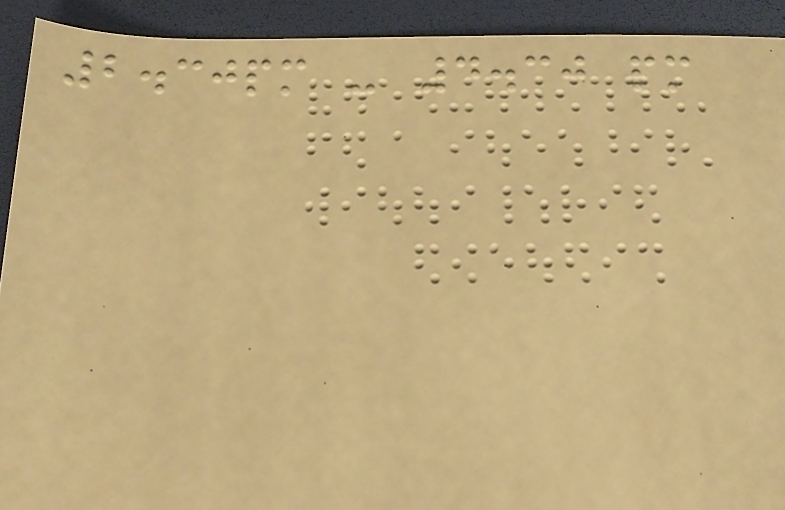2.30pm - 4.30 pm
